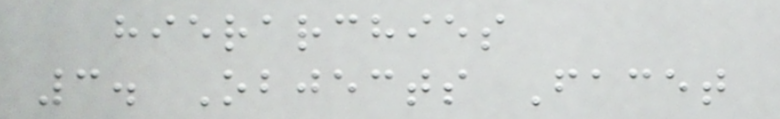hierarchies
3. Objects Facet
